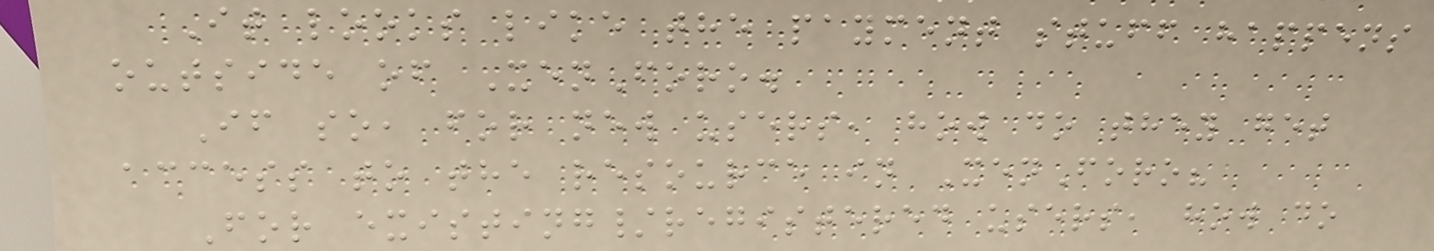It looks like the payment stuff happens
outside of XenForo.
If so, for new users, how do they get
access to the resource in XenForo?
For existing/registered users, how do
